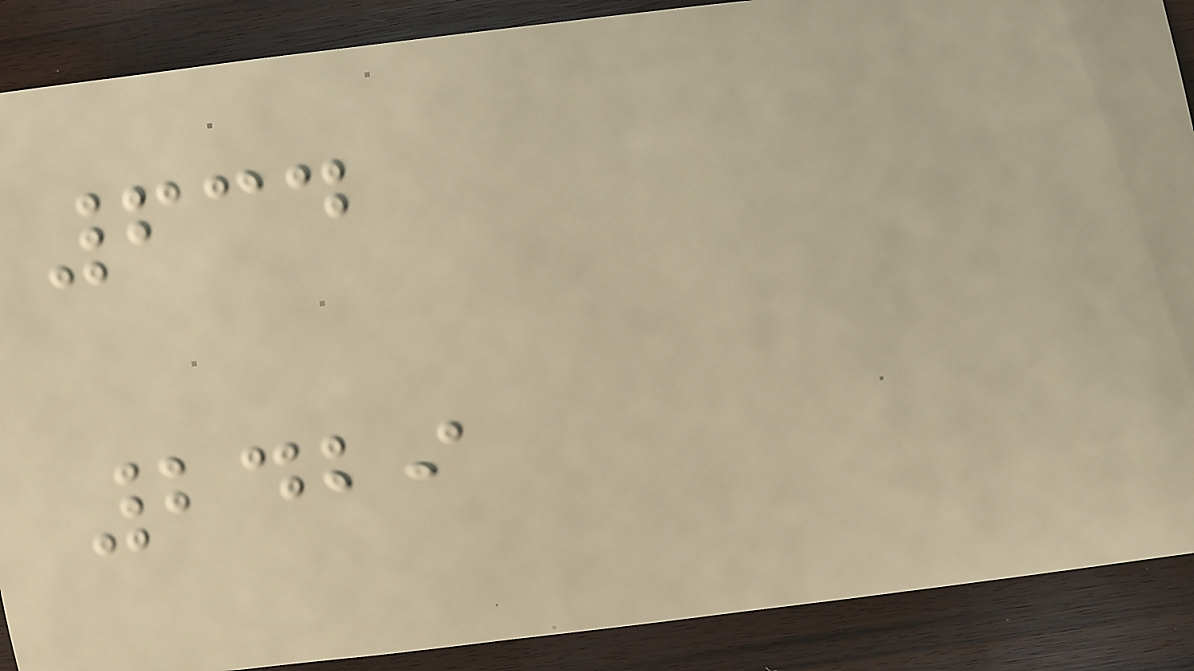634
2429
